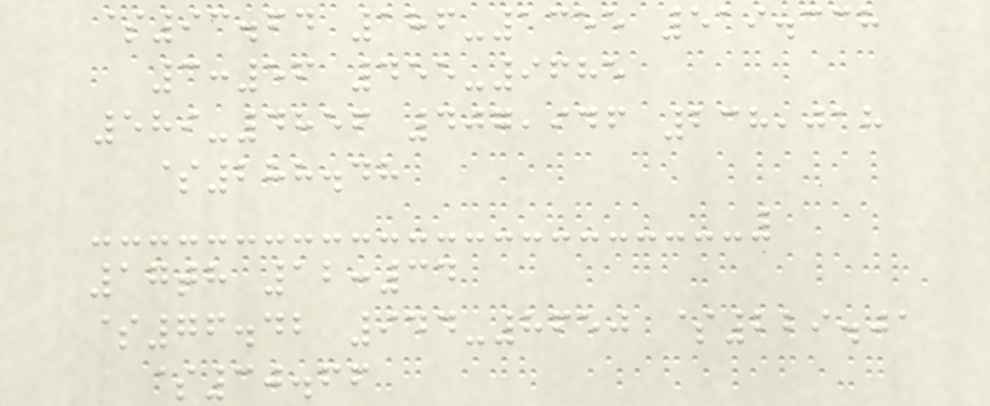$93.64 186-1355 519.338
3:56 455-9685
589-4856 407,946 238,018
$288.48
17th 12:34
$76.42 944-8650 $229.01
$30.66
